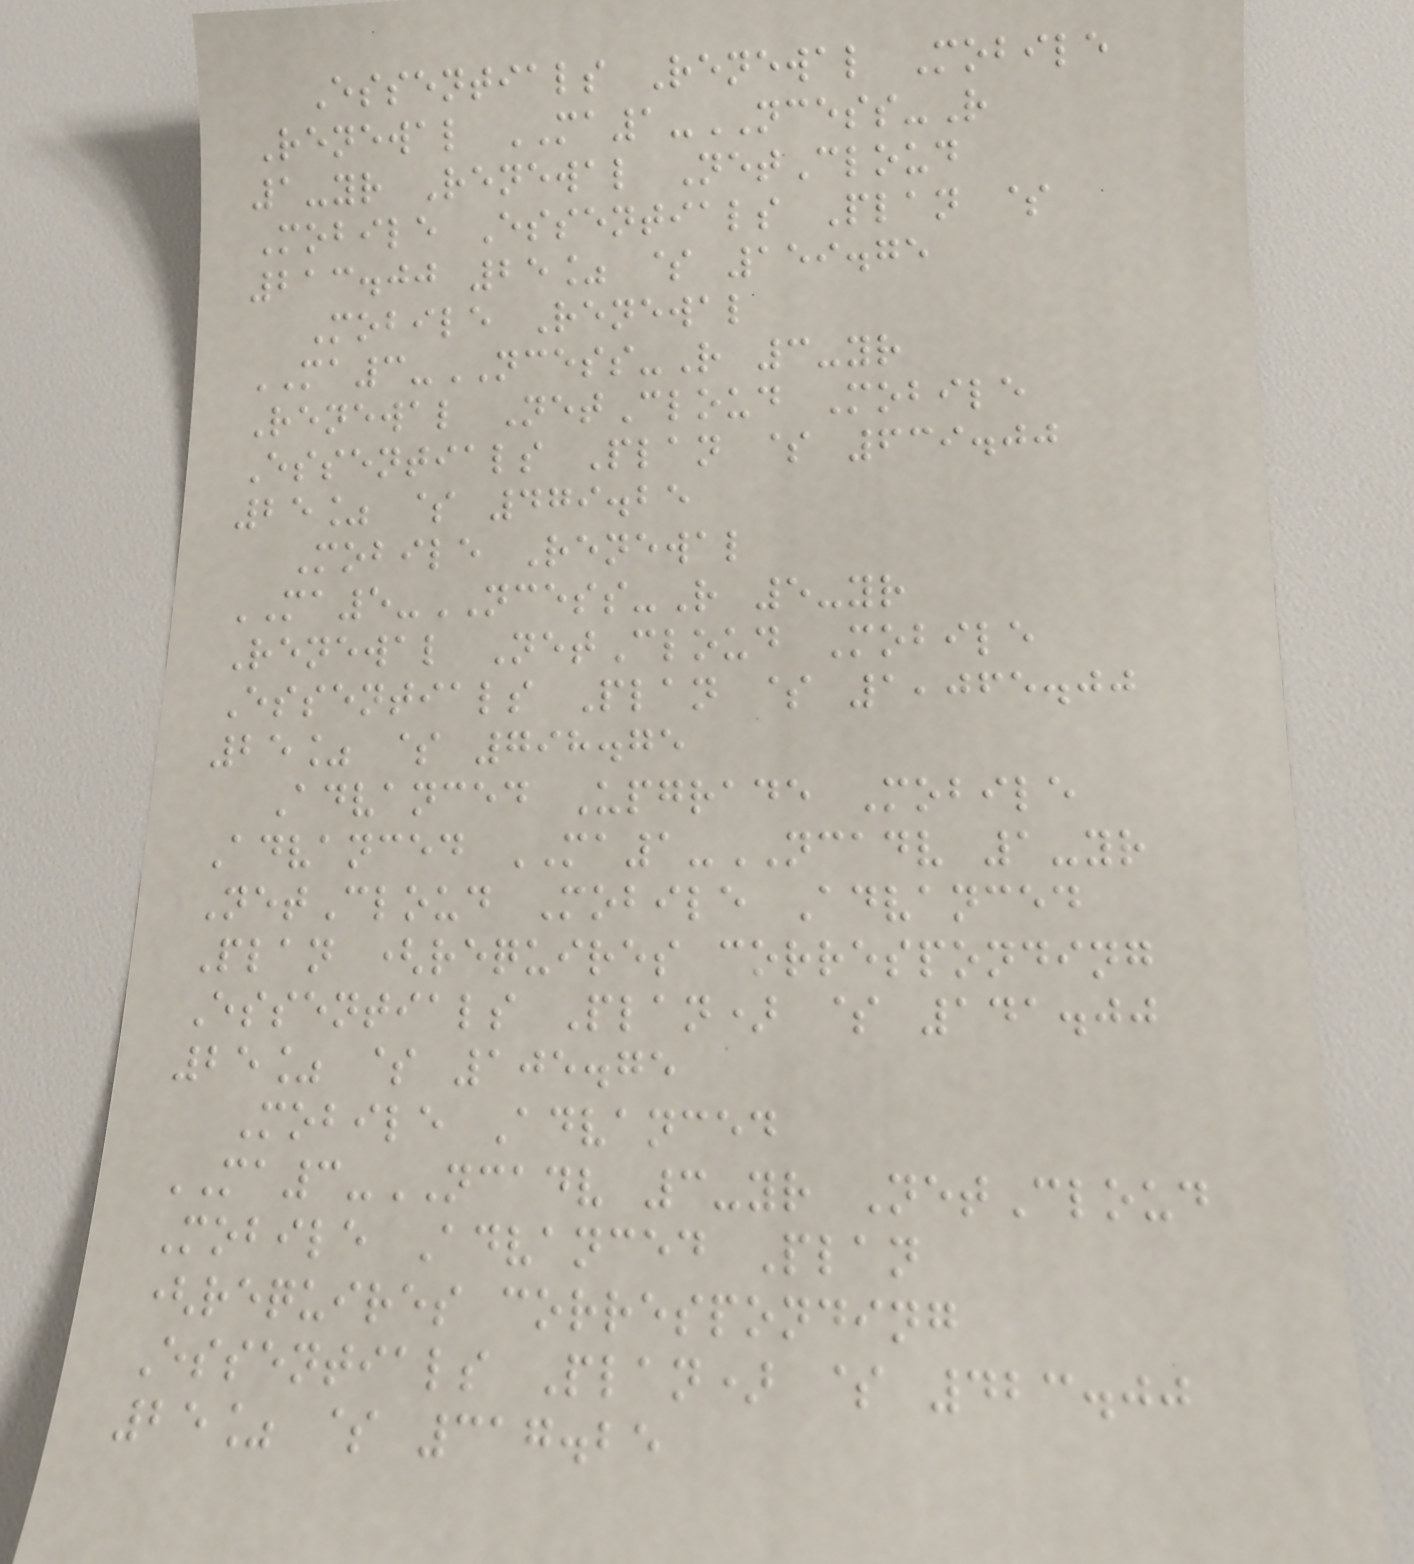Essentials Renewal Mobile
Renewal MA1-NCESS-R
1-yr Renewal NetCloud
Mobile Essentials Plan $
213.00 25% $ 159.75
Mobile Renewal
MA3-NCESS-R 3-yr
Renewal NetCloud Mobile
Essentials Plan $ 639.00
25% $ 479.25
Mobile Renewal
MA5-NCESS-R 5-yr
Renewal NetCloud Mobile
Essentials Plan $ 1,065.00
25% $ 798.75
Advanced Upgrade Mobile
Advanced MA1-NCADV 1-yr
NetCloud Mobile Advanced
Plan (requires corresponding
Essentials Plan) $ 141.00
25% $ 105.75
Mobile Advanced
MA3-NCADV 3-yr NetCloud
Mobile Advanced Plan
(requires corresponding
Essentials Plan) $ 423.00
25% $ 317.25
